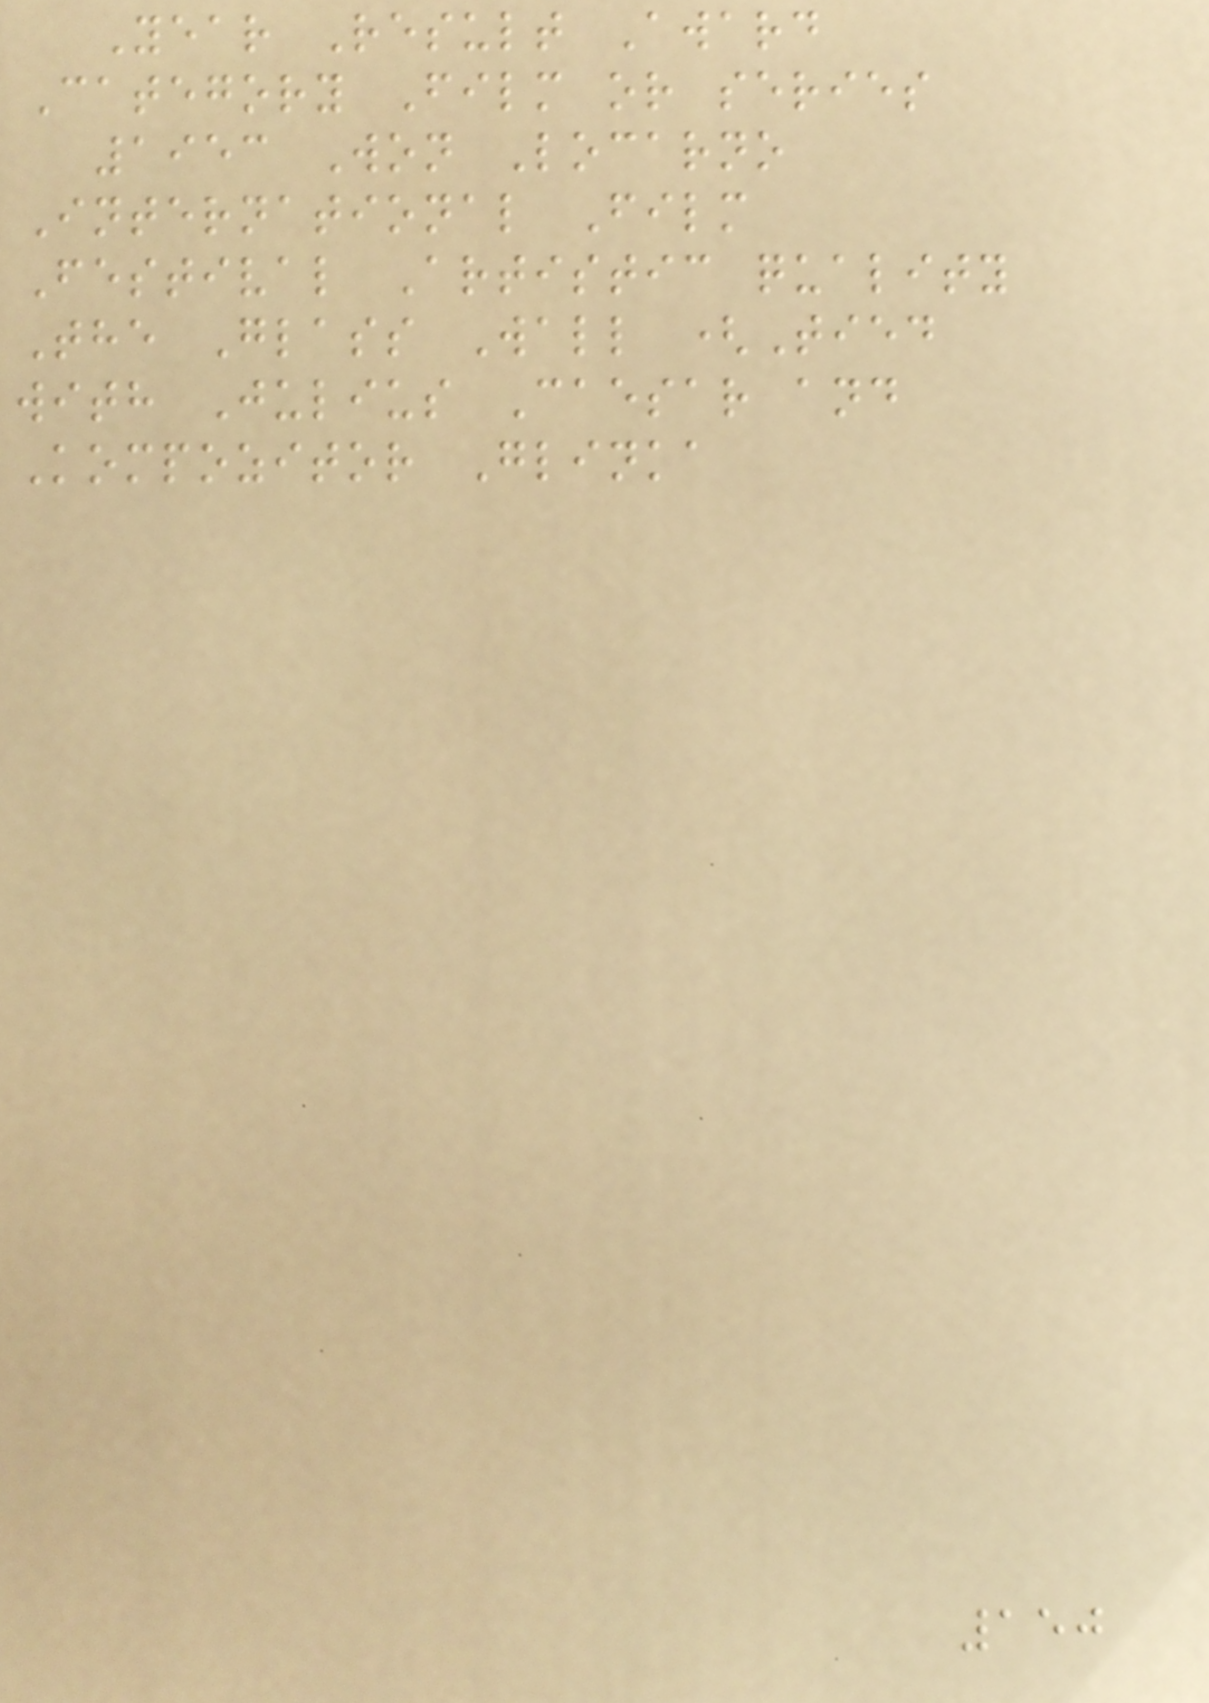Year Result Award
Category Film or series
1953 Won Locarno
International Film
Festival Artistic quality
The Glass Wall (Tied
with Julius Caesar and
Kompozitor Glinka
150
